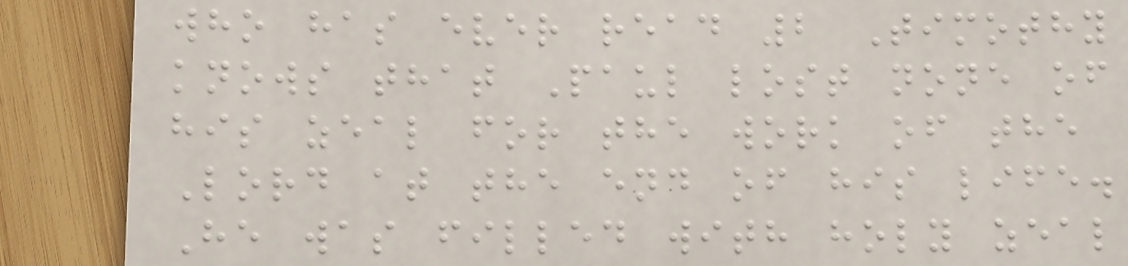who has ever read 2 Timothy
knows that Paul lost none of
his zeal for the work of the
Lord at the end of his life.
He was filled with holy zeal
